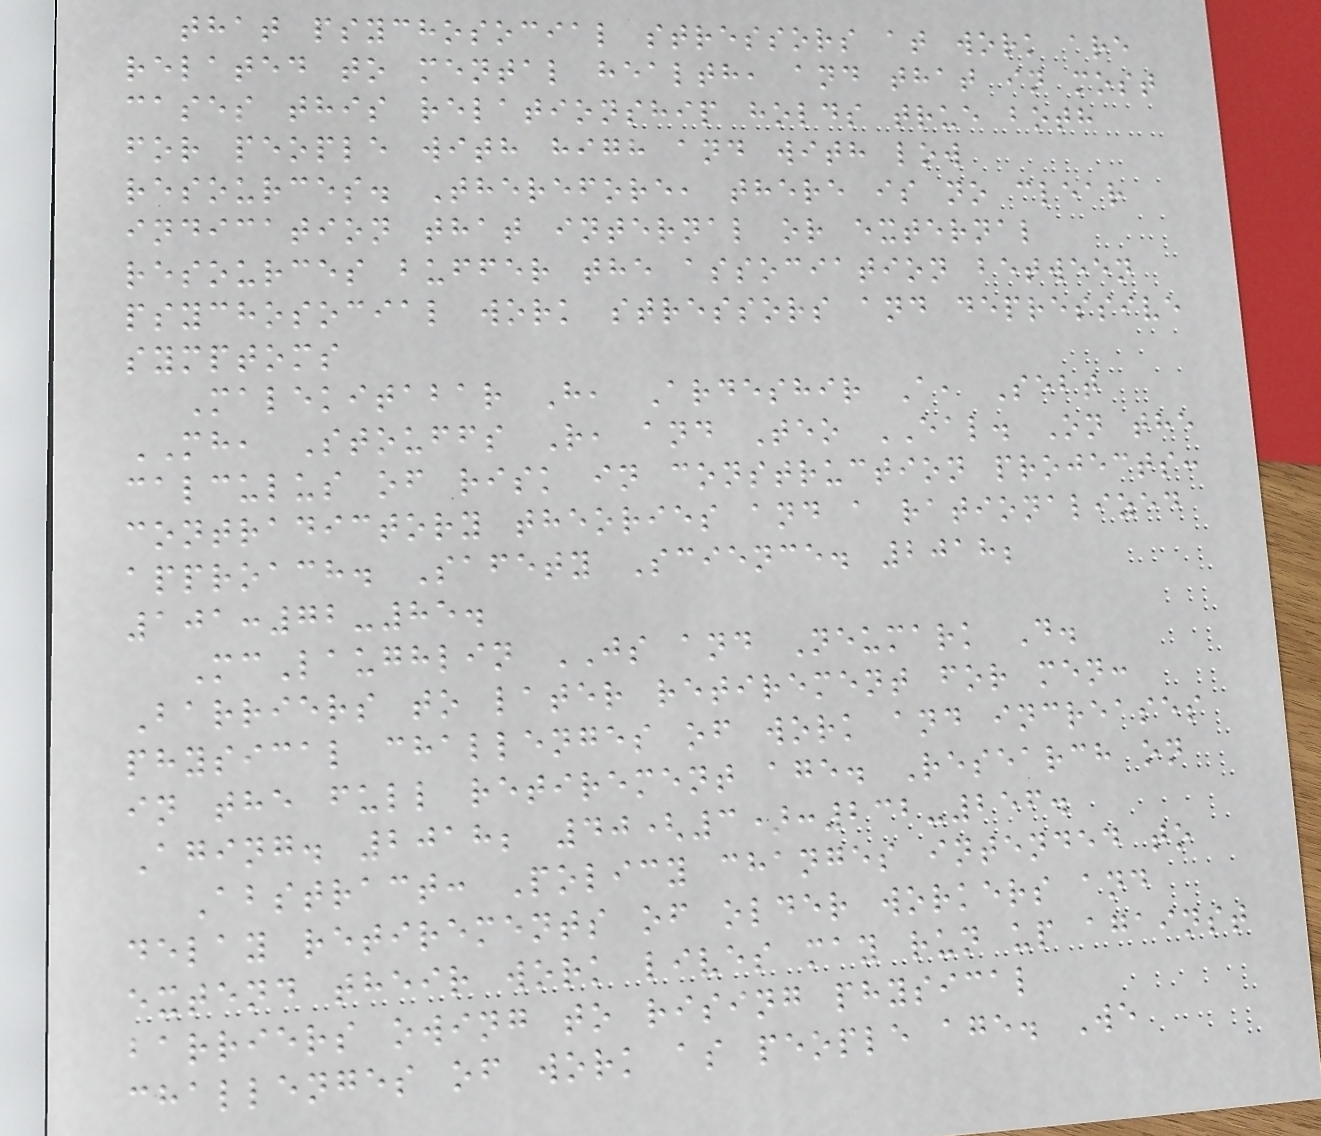that psychosocial stressors at work are
related to mental health, and that in most
cases this relationship holds true both
for people with high and with low
resources. Therefore, there is no clear
indication that internal or external
resources buffer the association between
psychosocial work stressors and depressive
symptoms
Malekitabar H, Ardeshir A, Sebt
MH, Stouffs R, and Teo EAL. On the
calculus of risk in construction projects:
contradictory theories and a rationalized
approach. Safety Science. 2018;
101:72-85.
McLaughlin JS and Neumark D.
Barriers to later retirement for men:
physical challenges of work and increases
in the full retirement age. Research on
Aging. 2018; 40(3):232-256.
Abstract: Policy changes intended to
delay retirements of older workers and
extend their work lives may run up against
barriers owing to rising physical
challenges of work as people age. We
